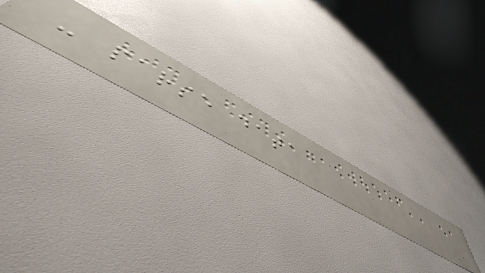- parse data
